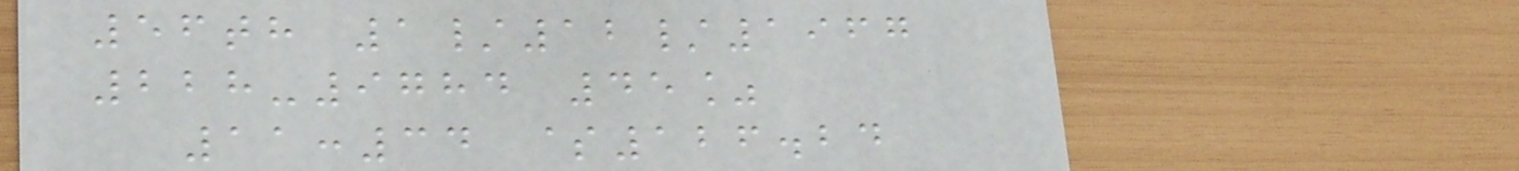56th 1/12/1967
228-9784 45%
11:34 $126.24
